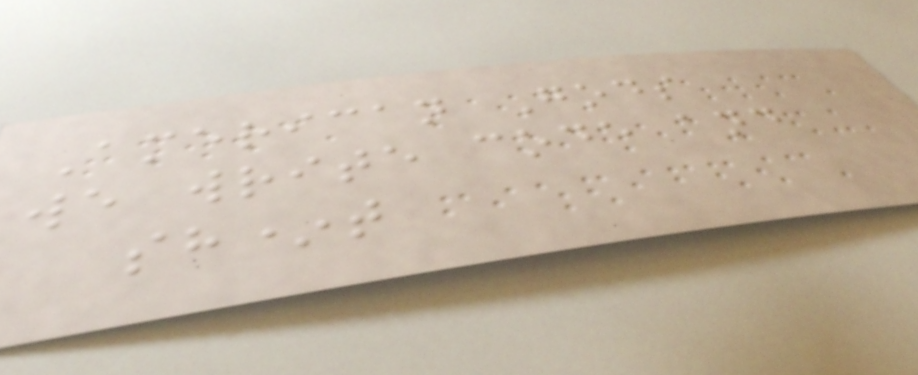American Gods
we write code and
sh*t
